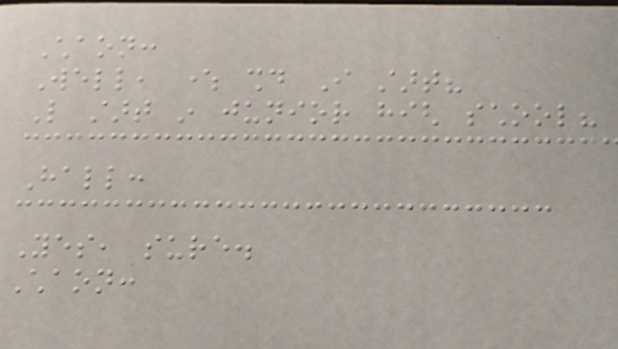Chaon:
Well, where should I start?
Like start in junior high school?
Hall:
Yes, sure.
Chaon:
